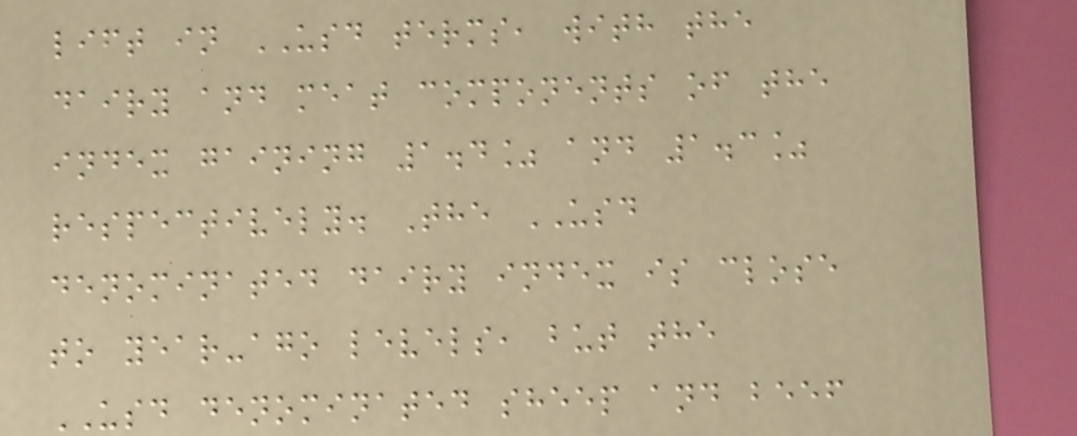lift in USD terms, with the
dairy and meat components of the
index gaining 1.4% and 1.3%
respectively. The USD
denominated dairy index is close
to year-ago levels, but the
USD denominated sheep and beef
